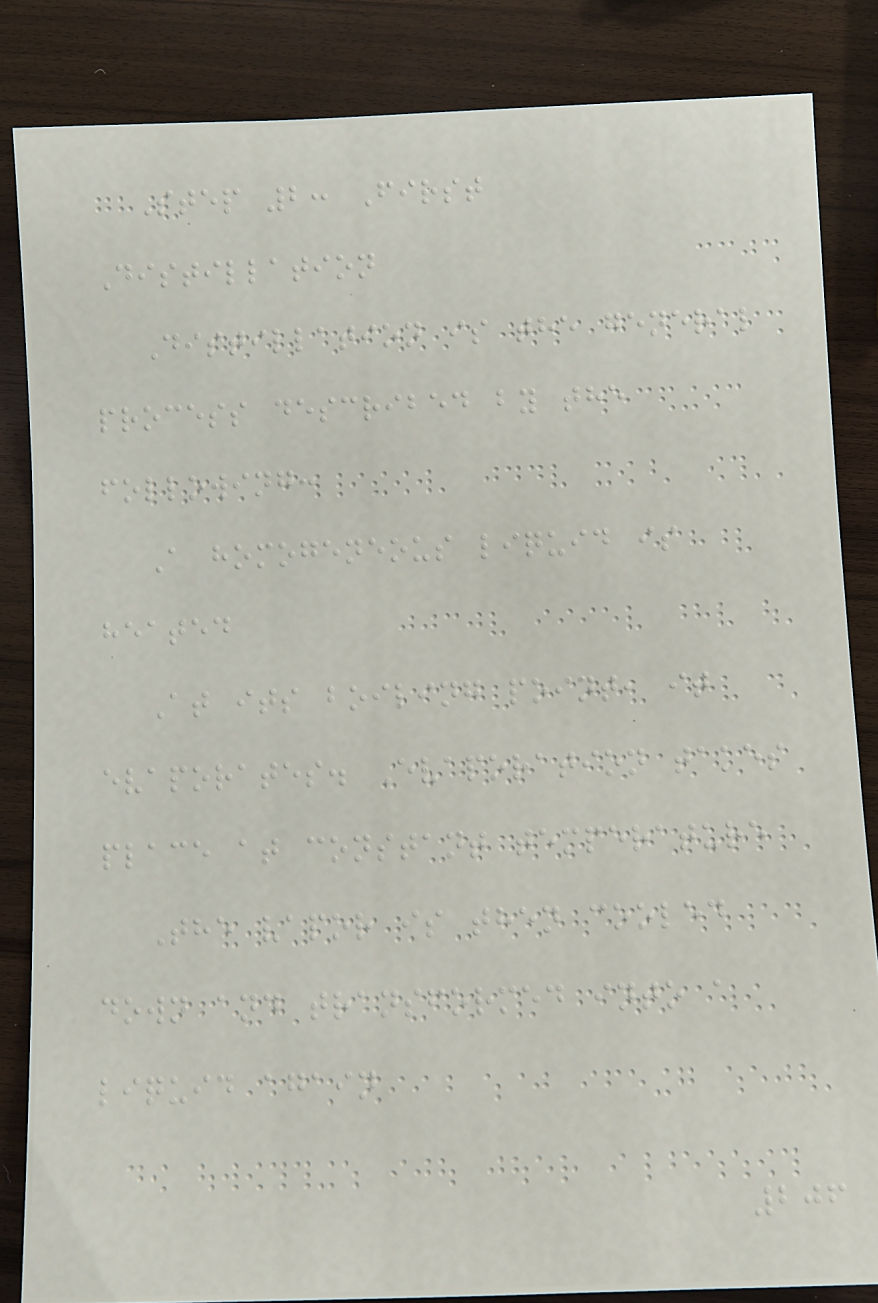Step 2: First
Distillation
Distillation is the general
process described by the
following:
A homogeneous liquid is
heated
At its boiling point, it
evaporates. Evaporation takes
place at constant temperature
The vapor is then cooled
down and transformed into a
liquid again
206
